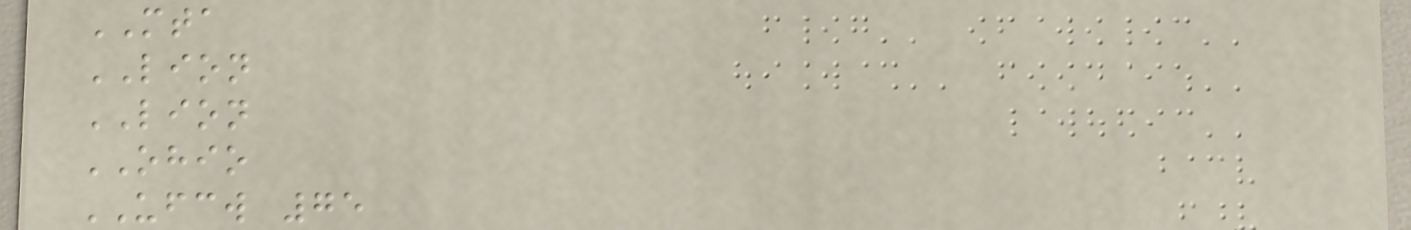MTA
LION
LION
OHIO
UFCW 75
